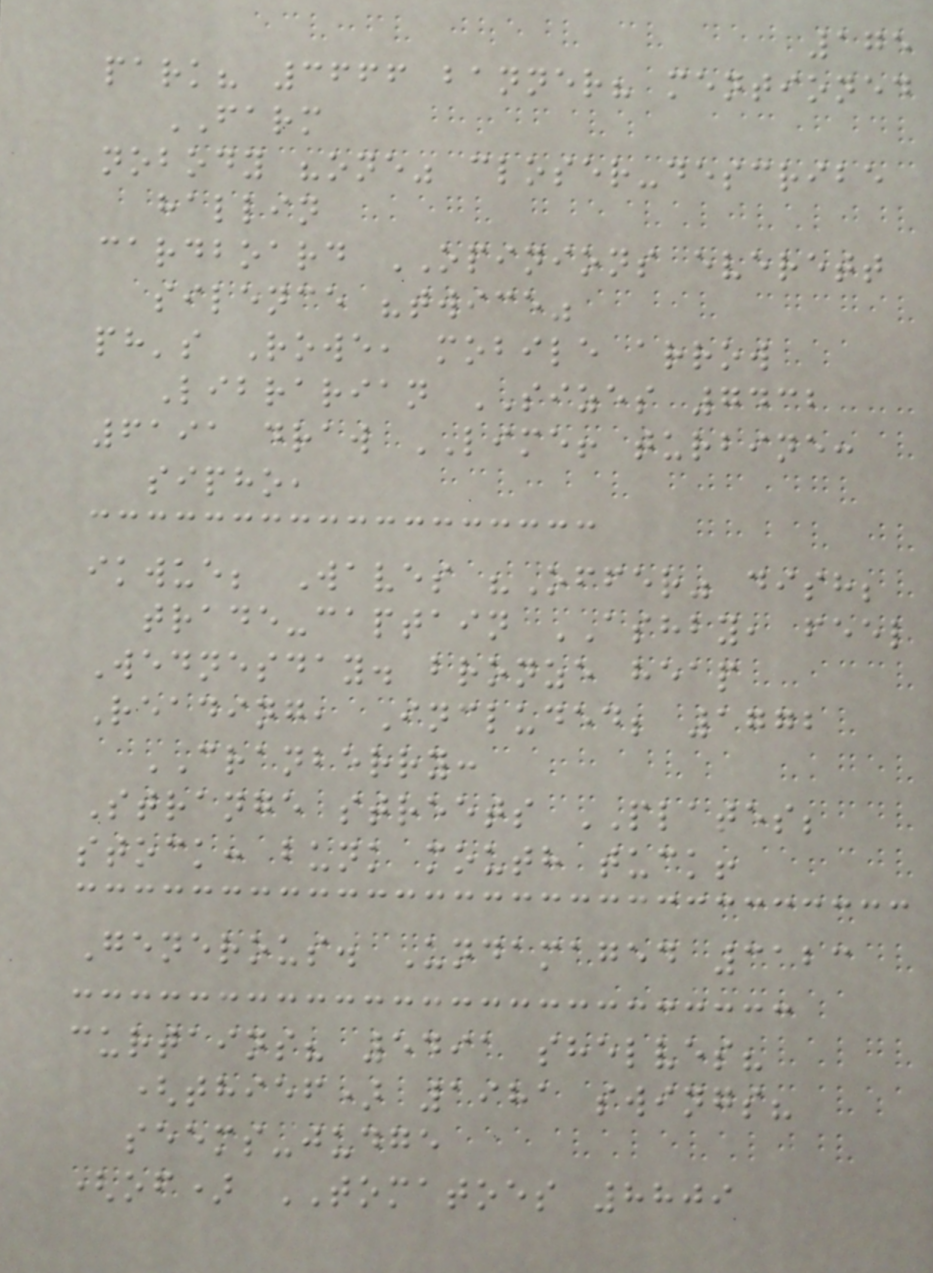175
park? 3666 banner? mentioned
FARM
nobody "one" closer-describe
hallin
cardboard OPINIONS everett
silence "twice"
ph's Rowe, mobile arrow
Librarian SIZES 7432
6191 draw LIME! turbine:
sipho,
ikwue; Waves "Offer" dish;
trade-captain ASHBY, feel
Wednesday. bronze heap
Reading, Included; 1772
CRANBERRY:
Strange streets PLATES;
stock: bunk mouth tuck!
Generous. Undamaged 3123
curtains? 5491 shelves?
(thief) 1981 swings?
seems-judge
(of) TOMATOES 8809
